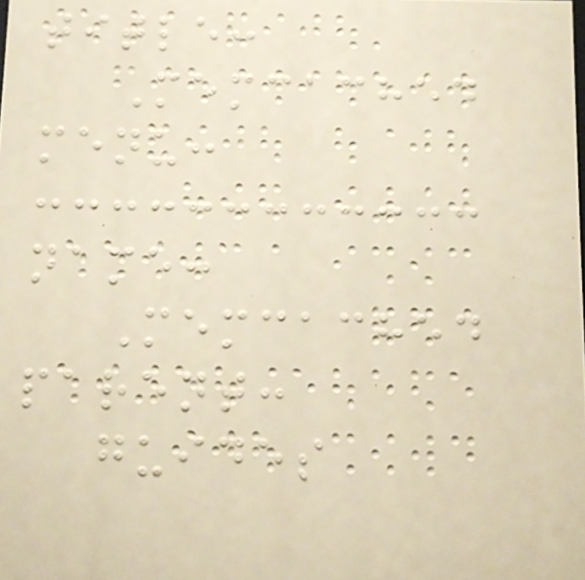title:
Memcached
menu:
name:
Memcached
parent:
guides
